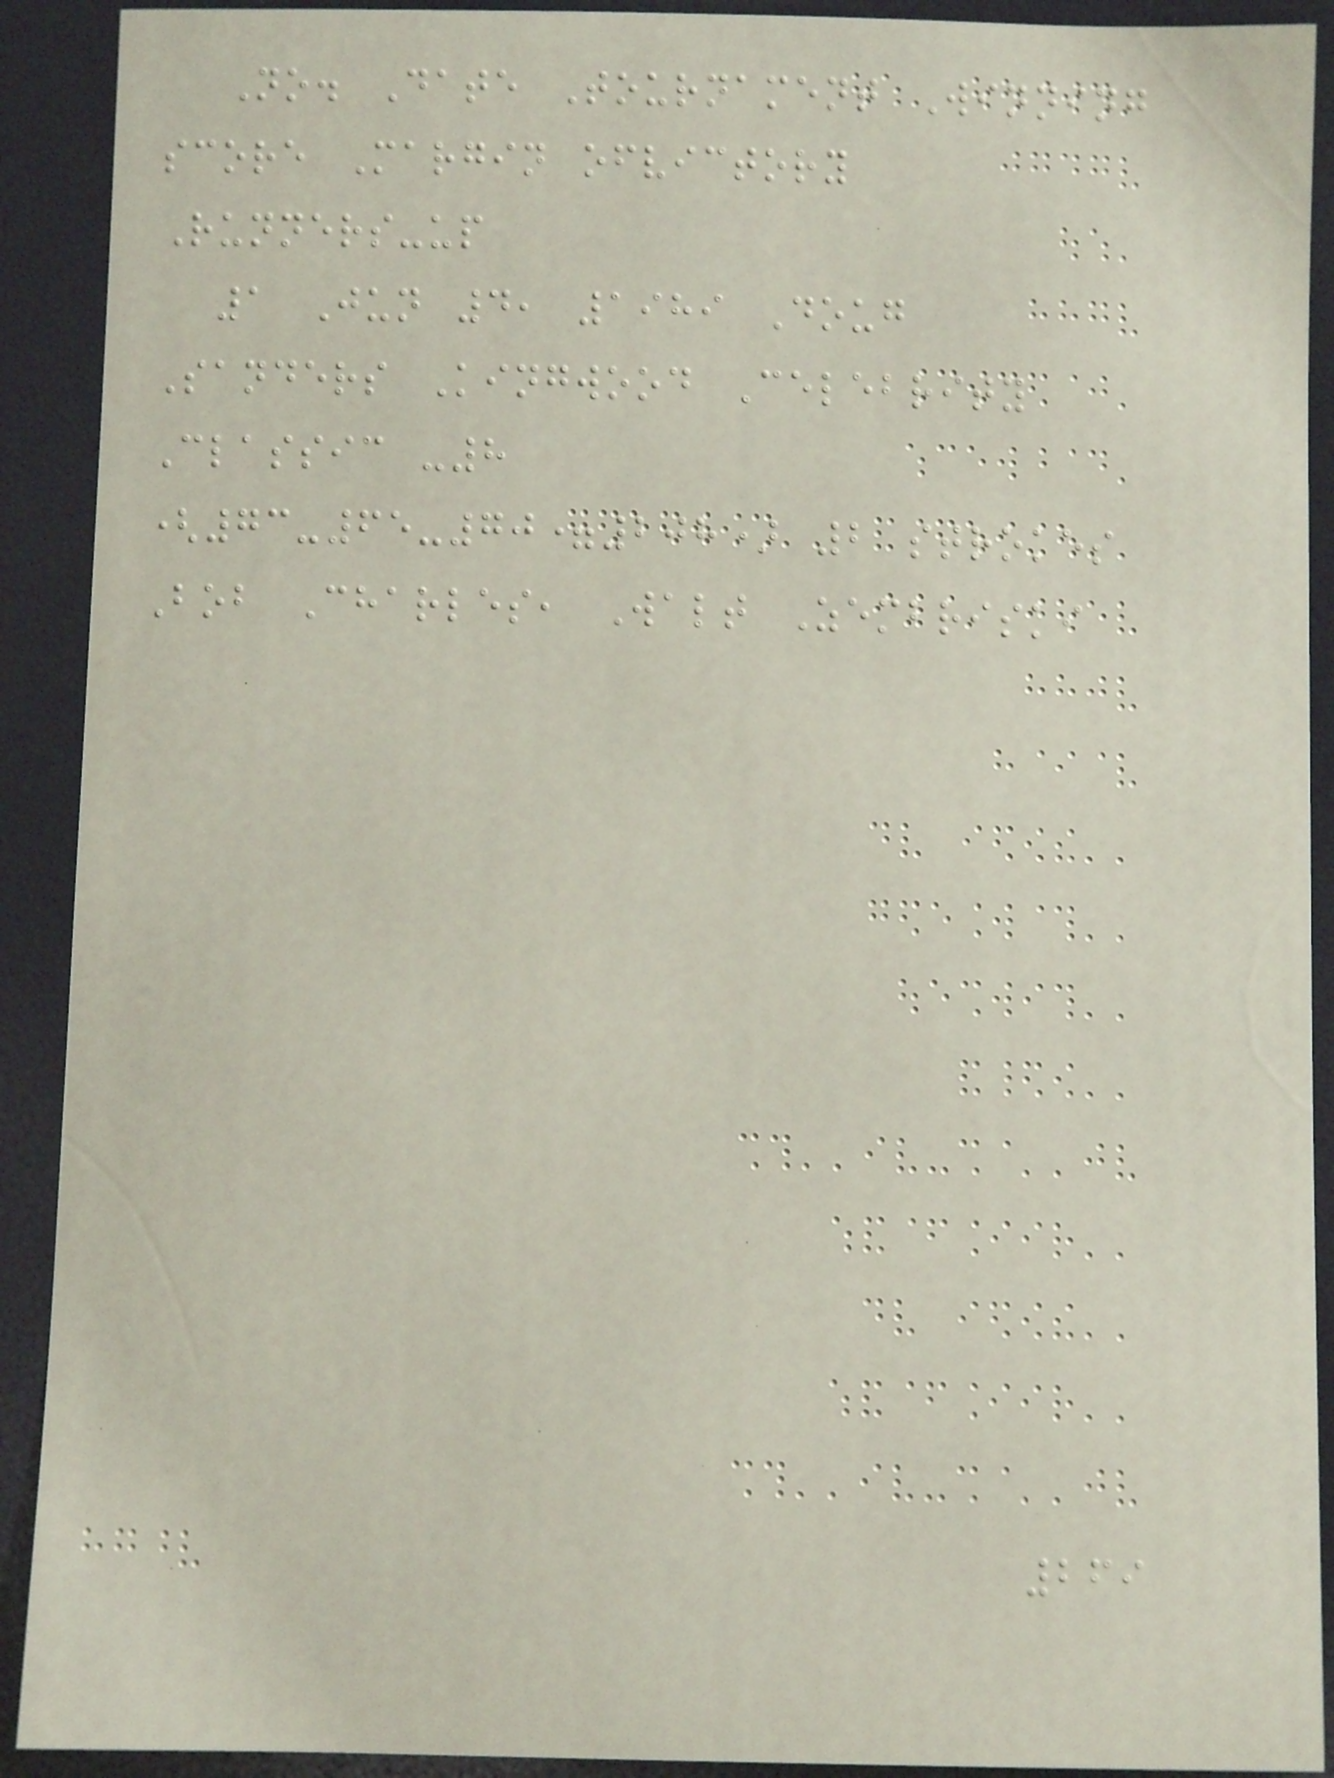No. Date Tournament Winning
score Margin ofvictory
Runners-up
1 Jun 4, 1989 Doug
Sanders Kingwood Celebrity
Classic -8
(73-65-70=208) 2 strokes
Bob Charles, Walt Zembriski
269
